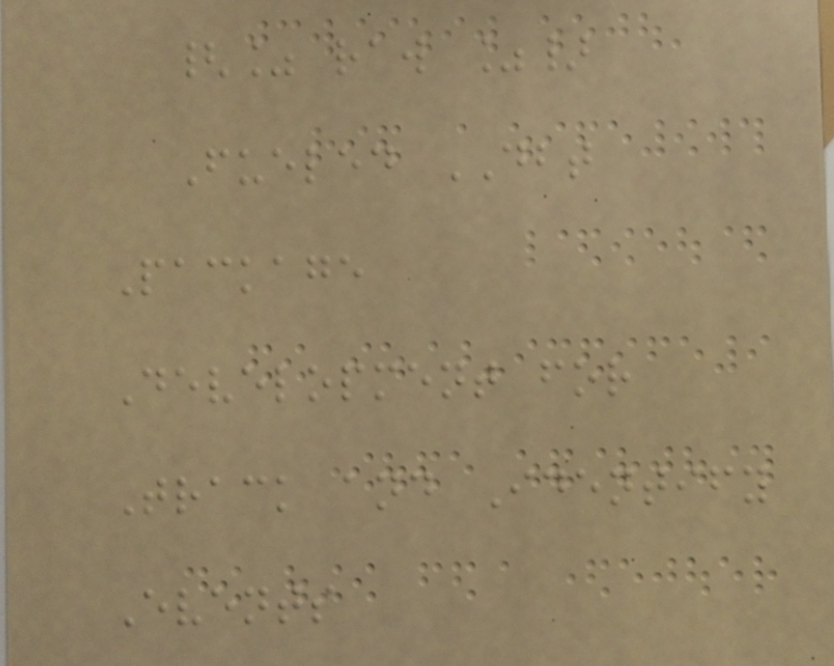{% raw %}
Fueled DBT
Package
Development for
Track and Identify
Events
